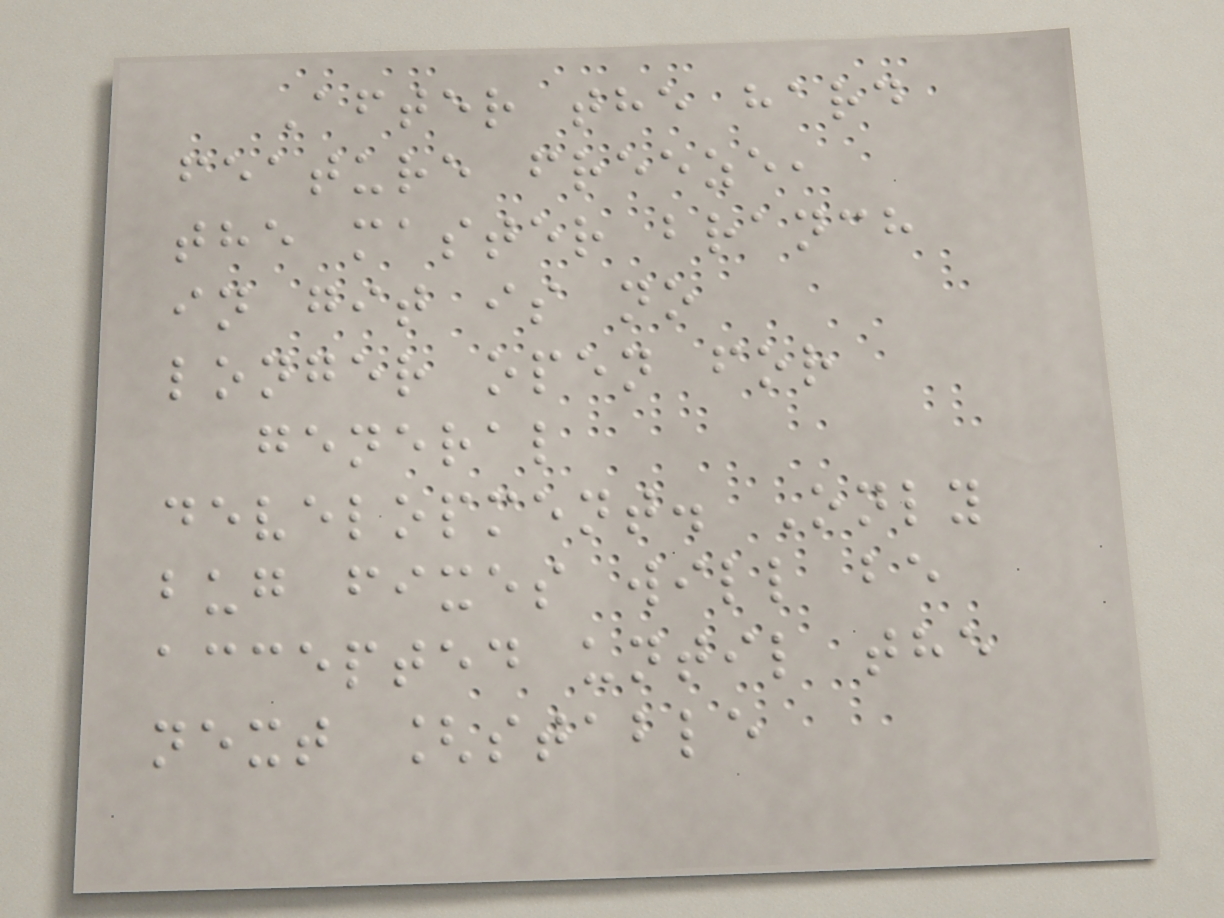After the hard
feature freeze,
the master branch
in git is no
longer open for
general
development. Only
bug fixes will be
accepted until the
next [stable
